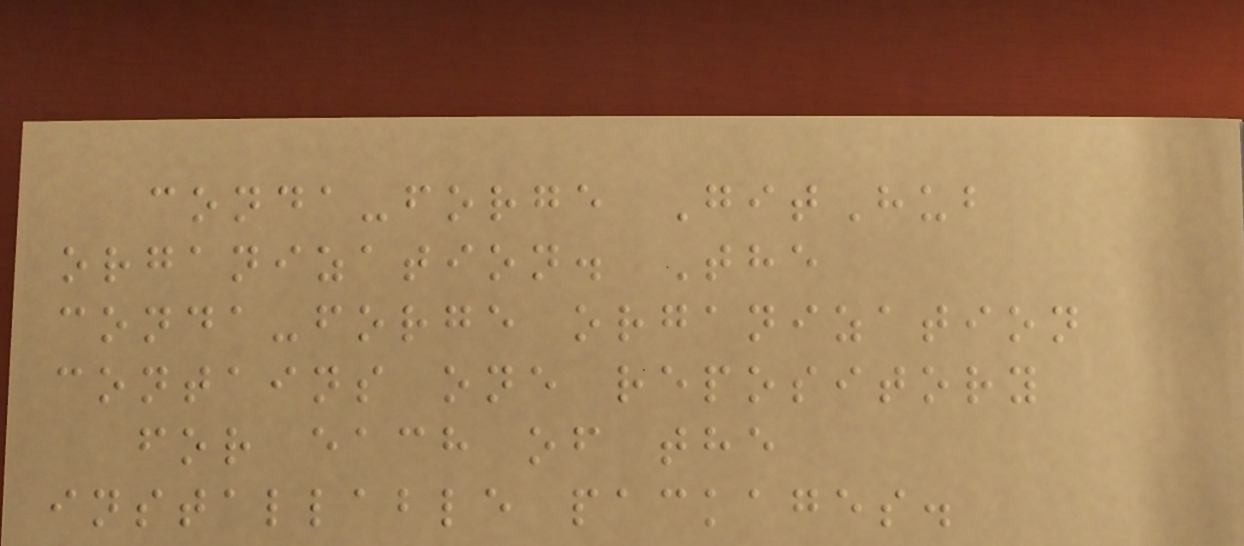conda-forge GitHub
organization. The
conda-forge organization
contains one repository
for each of the
installable packages.
